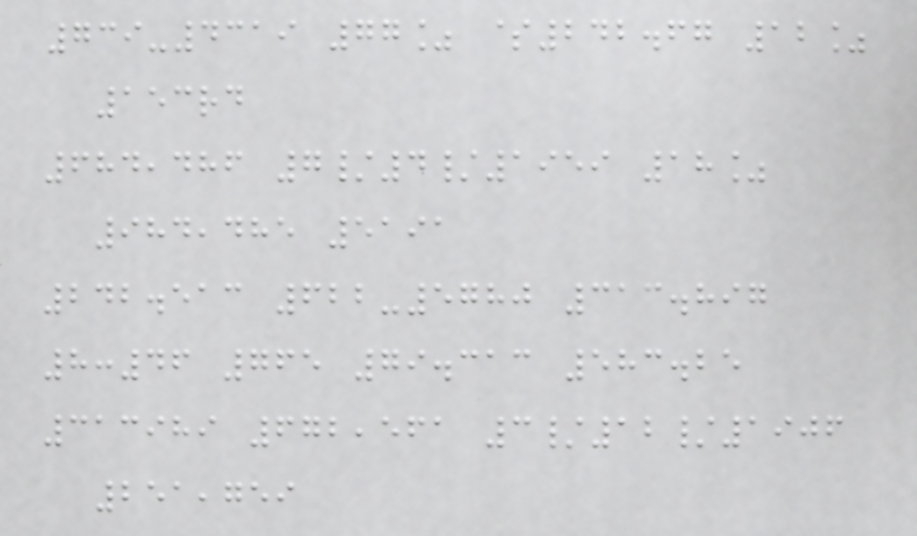739-4319 77% $242.67 12%
153rd
684,486 7/4/1959 18%
984,485 5191
242.513 622-5780 313.897
8:46 765 79.313 583.25
313989 672,561 3/12/1906
251,759
